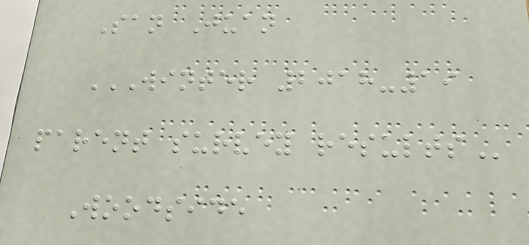San Juan
WINTER 2018-19
PARENT SURVEY RESULTS
Woodside
